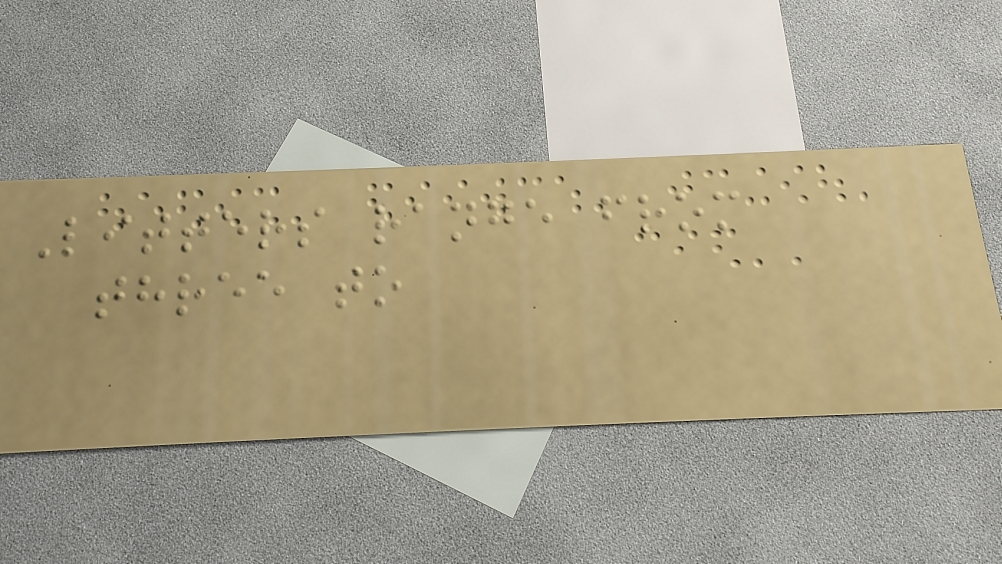Litters range from
three to
